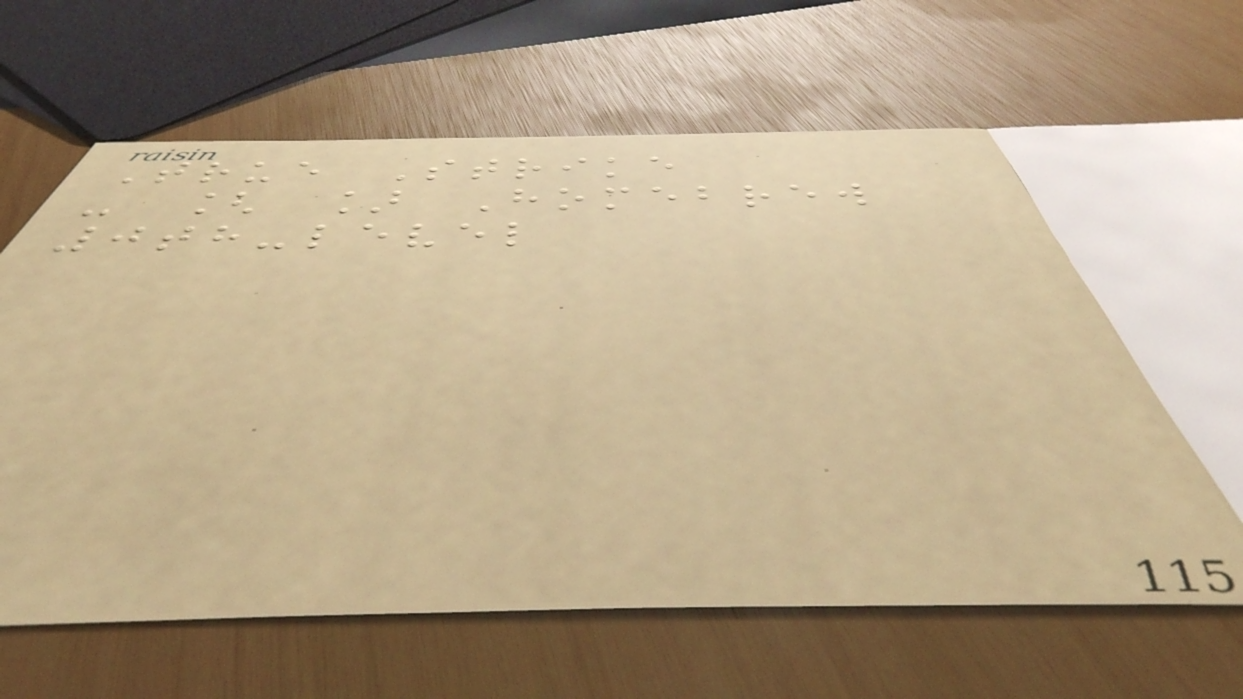True Strike
- [ ] Homebrew
0th-level
